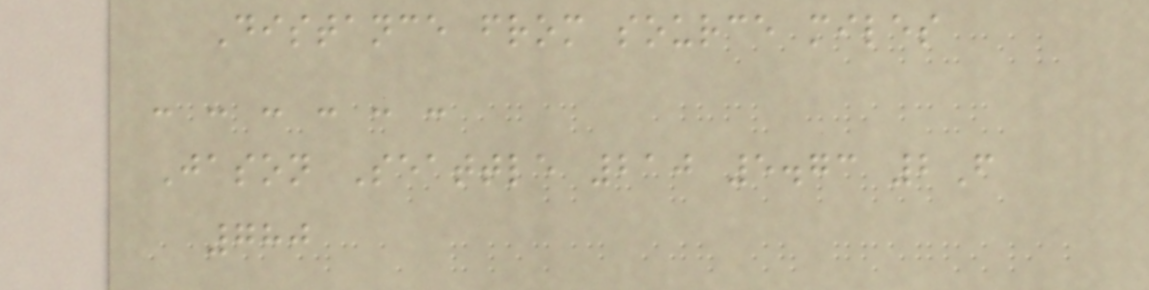Distance from source miles
- - - - - -
Jason Seattle 210 5.73 2F
780
